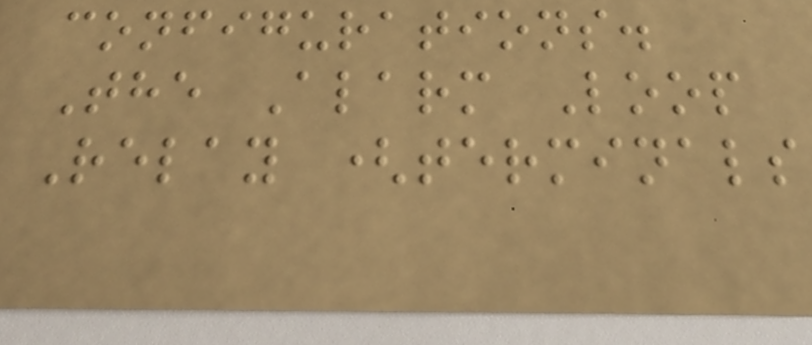configurations.
The Alarm Loop
Relay (terminals
